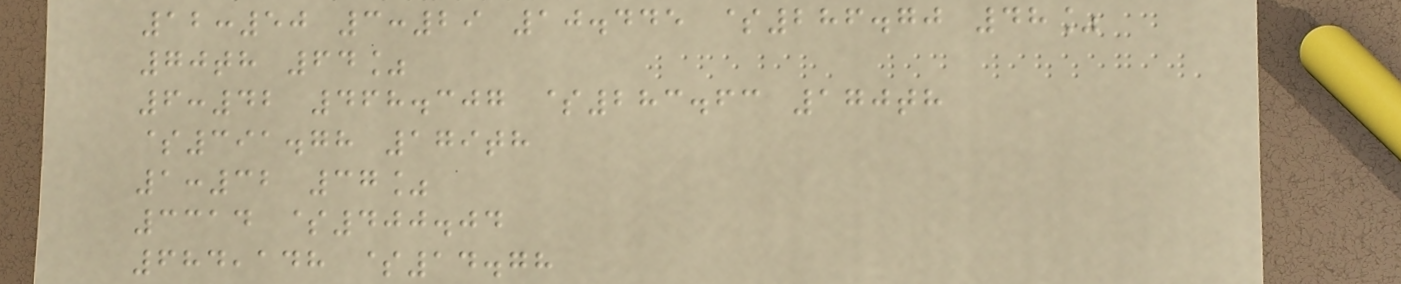12:50 3:29 10.445 $286.70 48%
70th 64%
6:42 468.307 $283.63 170th
$391.78 179th
1:32 37%
3314 $400.04
684,148 $14.78
